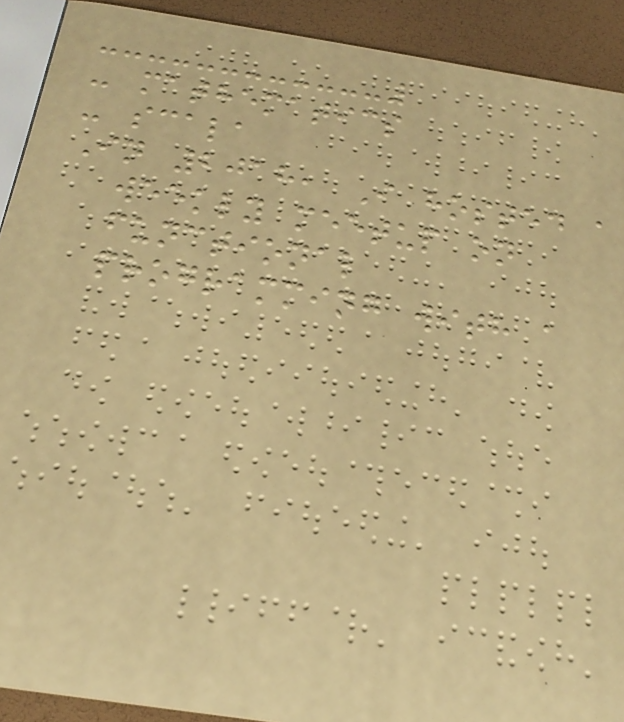- mathematics
- scala
In 2018, I hosted a
weekly meetup on
functional
programming with a
